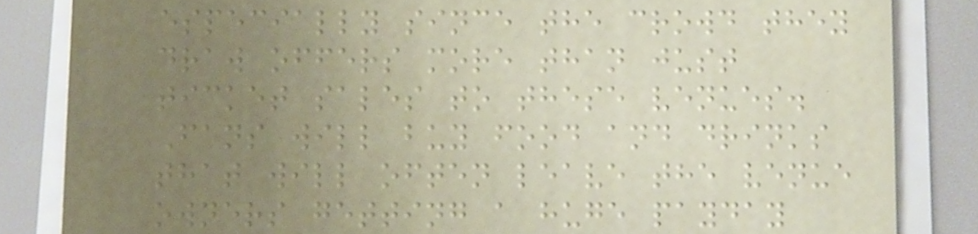especially since the crowd they
draw offers more than just
ticket sales to these venues.
Fans will buy food and drinks
that will often leave the venue
owners getting a huge payday
